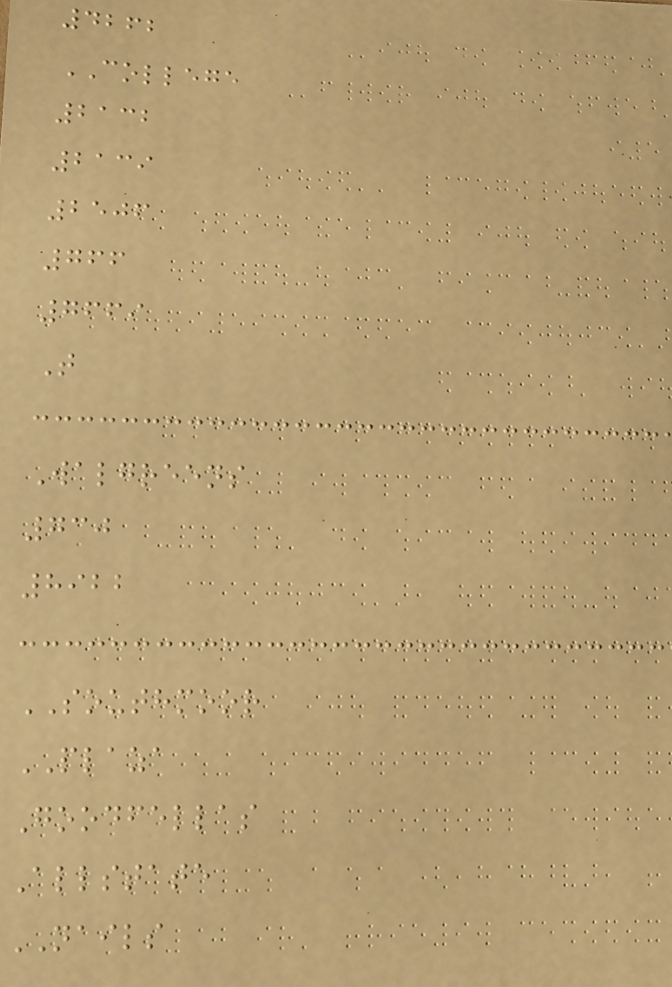4262
COLLEGE
2132
2139
2506
766
7669
T
Walgreens
730
8922
SOUTHMOOR
PLAZA
Goodfellas
Allstate
NAILS
